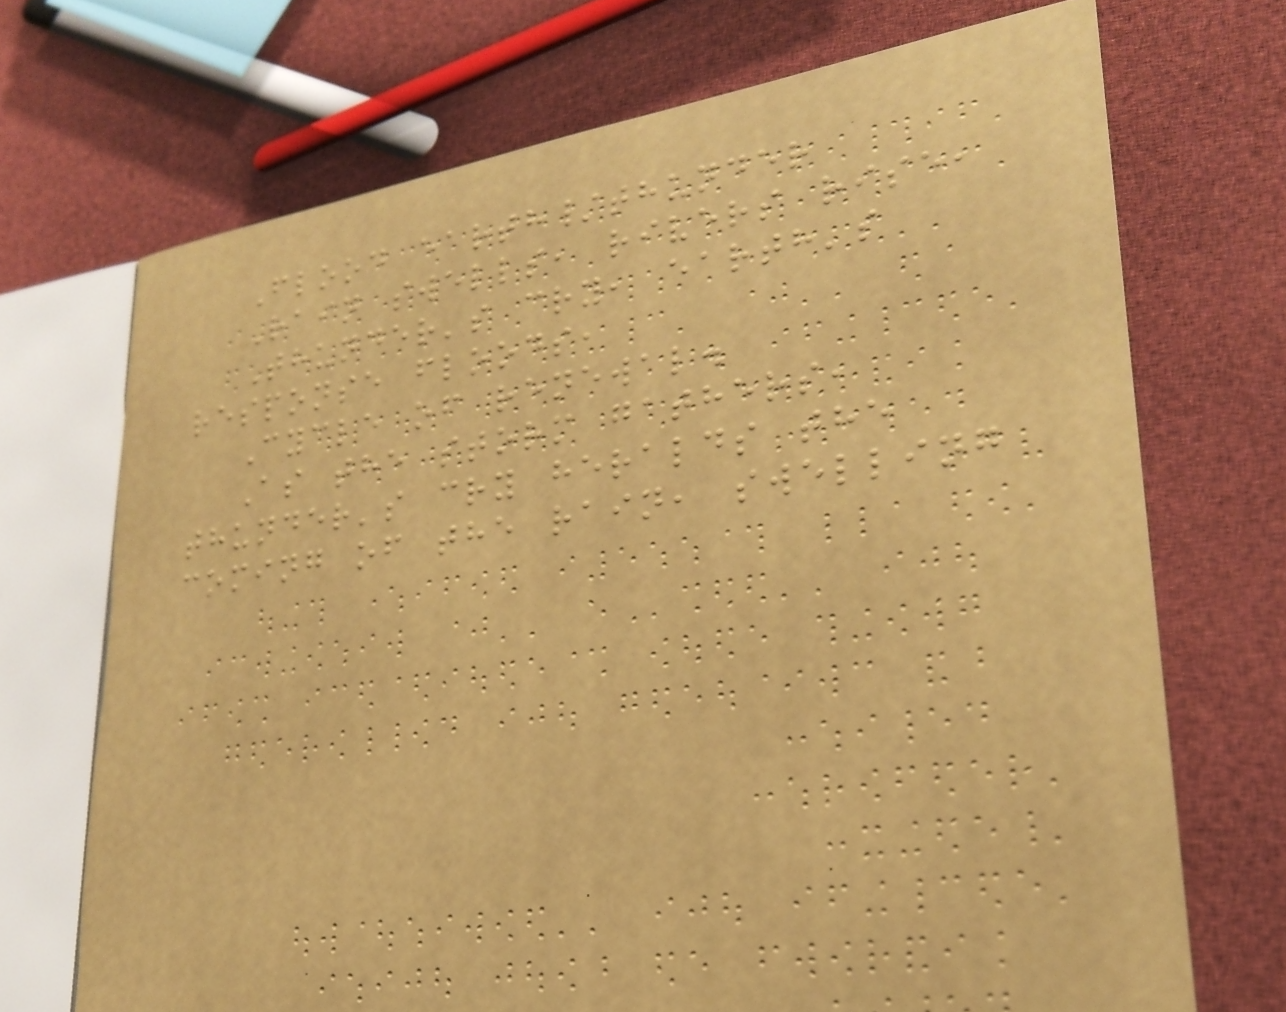Flood earth/thunder
Rain swells, rivers rise,
Thunder's cry, earth's
response floods,
Cycle of renewal.
As the storm gathers,
thunder's cry heralds the
coming of the rain, swelling
